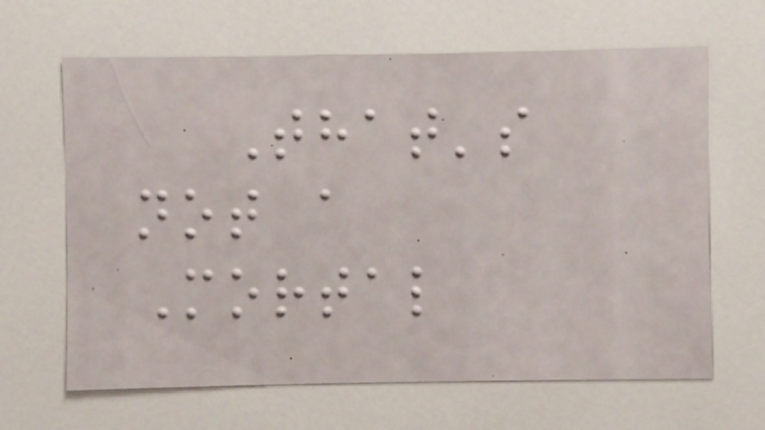That's
not a
Mortal
